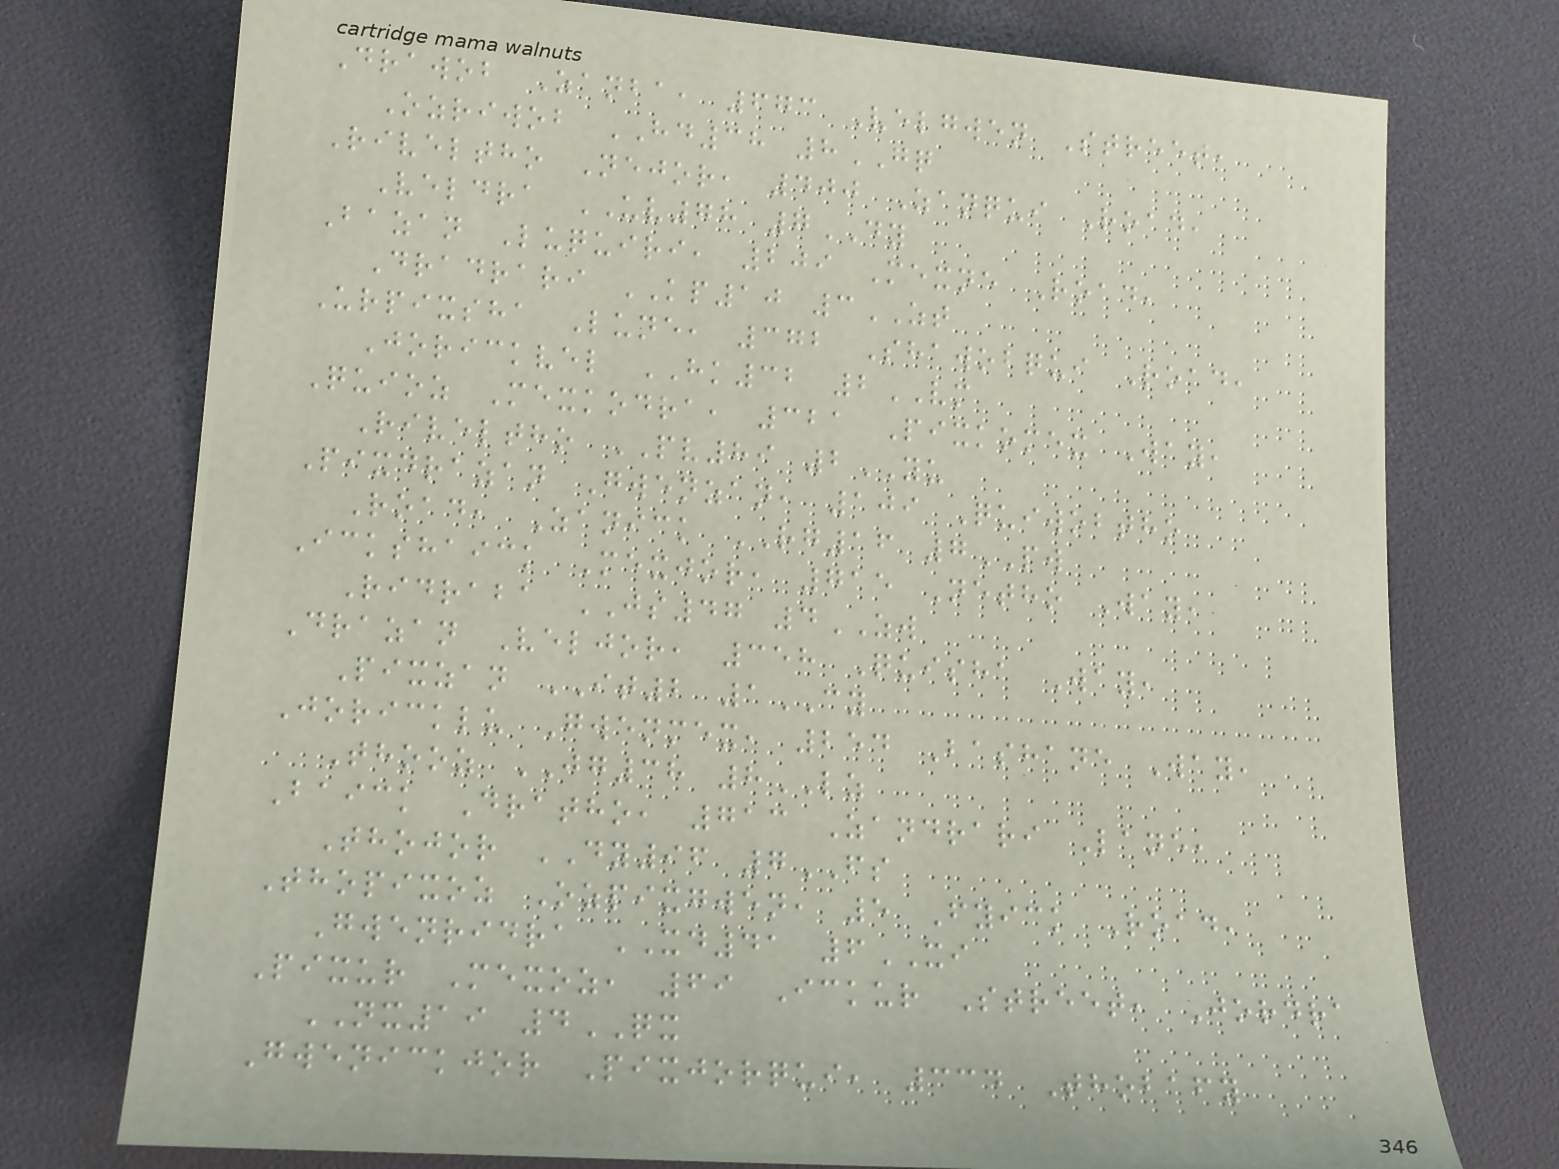Drawob Zanba, 673 Velgwen Street,
Ozriwob HD38 8GQ
Riveltho Nejor, 400 Zanqui Road,
Veldra UV78 7DY
Bazan Luquiri, 209 Mexne Road,
Dradrari KP10 3ZT
Urpixsha Lune, 372 Shawobqui Road,
Jorickvel HK32 2VM
Quioz Mexkodra, 321 Pixkomex Way,
Riveltho PV89 2YU
Pixdrazan Gwenzan, 109 Quiwobtho
Road, Zanick RG16 7PW
Ickshaick Mexjor, 715 Netho Way,
Ridraba JS47 4ZW
Drazan Veljor, 358 Quisha Way,
Pixzan IT2 1CY
Joricklu Gwenmex, 254 Bashane Way,
Thooz JG38 8LZ
Baick Dratho, 713 Zandrari Lane,
Thojor DY96 7FS
Thopixoz Ozpixgwen, 5 Fyick Road,
Gwenridra XD41 6XI
Pixur Mexoz, 69 Ickur Street, Jordra
NX19 4QX
Gwenickjor Pixjorqui, 334 Thobafy
